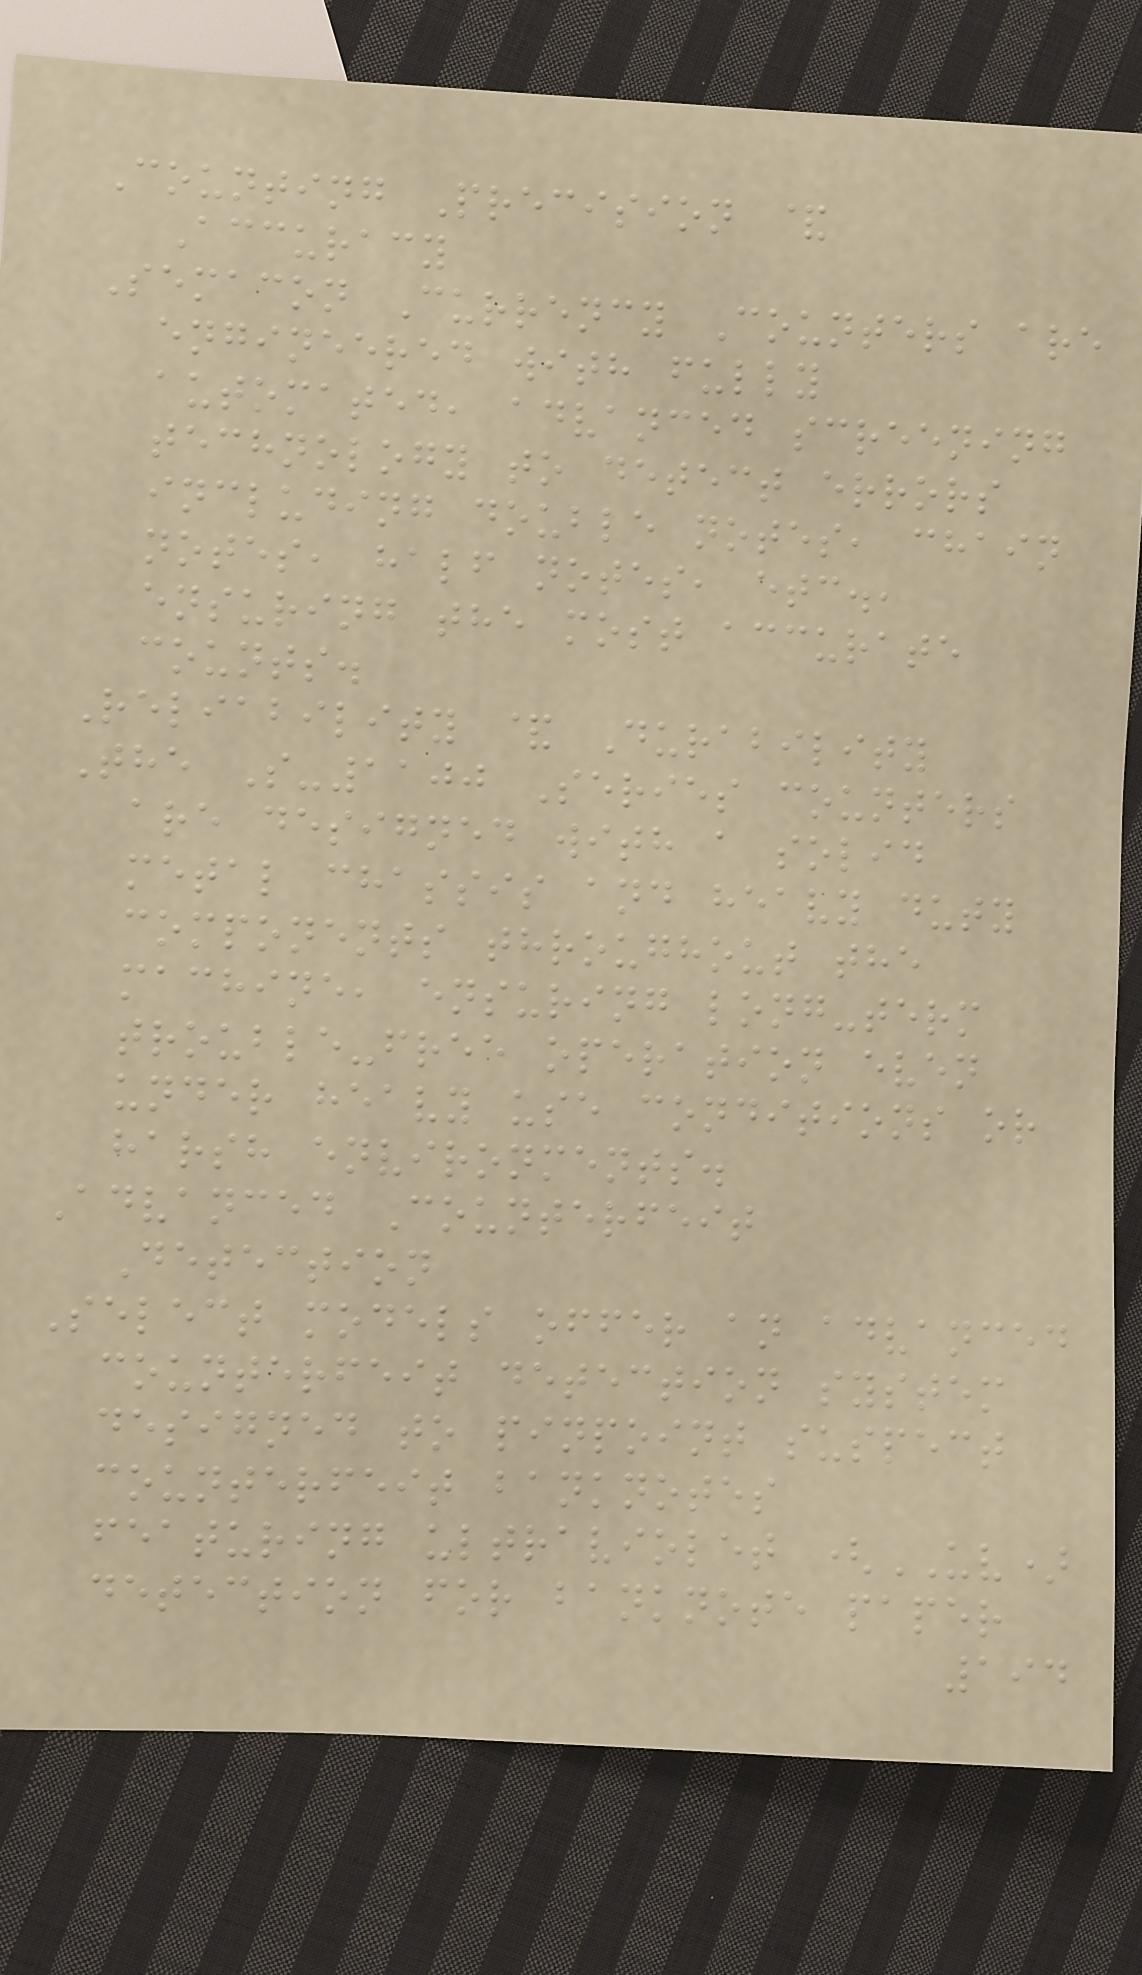Counting Precision &
Accuracy
Semacon Currency Counters are
engineered with fully
automated, advanced screening
technology to detect errors
including double notes, chain
notes, half notes, etc.,
ensuring the most accurate
counts.
Reliability & Durability
The S-1100 Series counters
are designed with a solid
metal chassis and heavy duty
components throughout the
machine, ensuring long-term
trouble-free operation even
under heavy use conditions or
harsh environments.
Advanced Counterfeit
Detection
Select models offer an advanced
counterfeit detection system
designed to pinpoint suspect
counterfeit banknotes
featuring ultraviolet (UV)
detection for banknote paper
194
